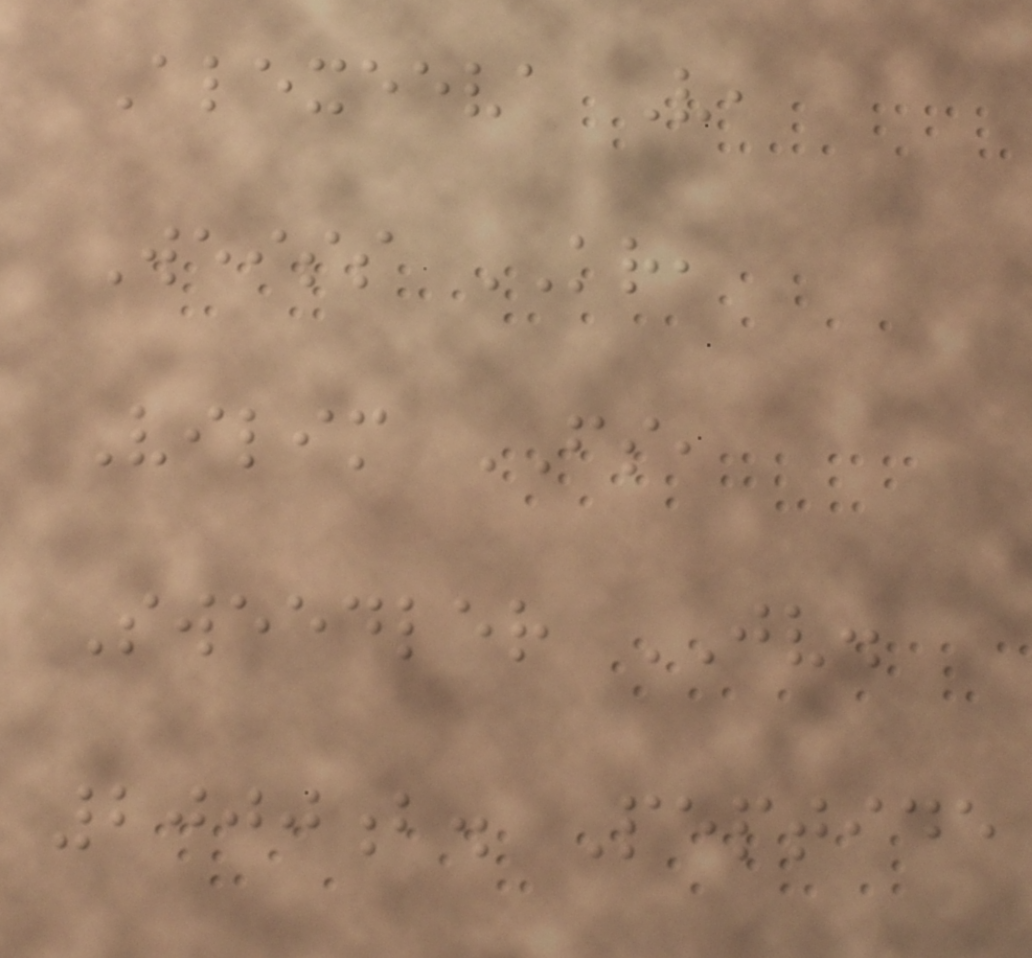Alexeeva V,
Weiss KR,
Vilim FS,
Sweedler JV.
2000b. Peptide
